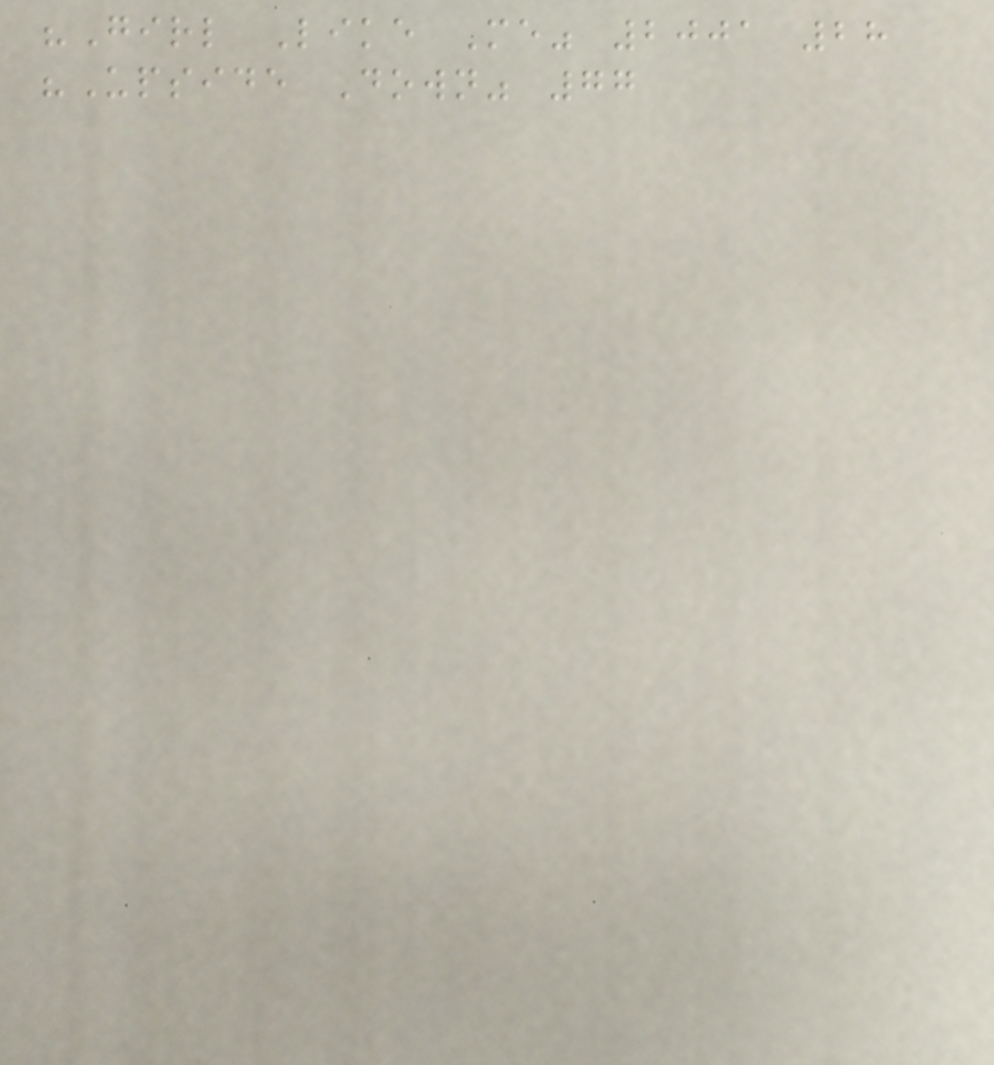"Girl Like Me" 2001 28
"Upside Down" 77
